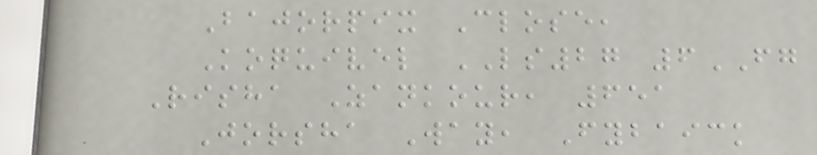Bajorpix Close,
Koquivel LS27 6FG
Risha Zankour, 651
Jorsha Way, Fybaick
